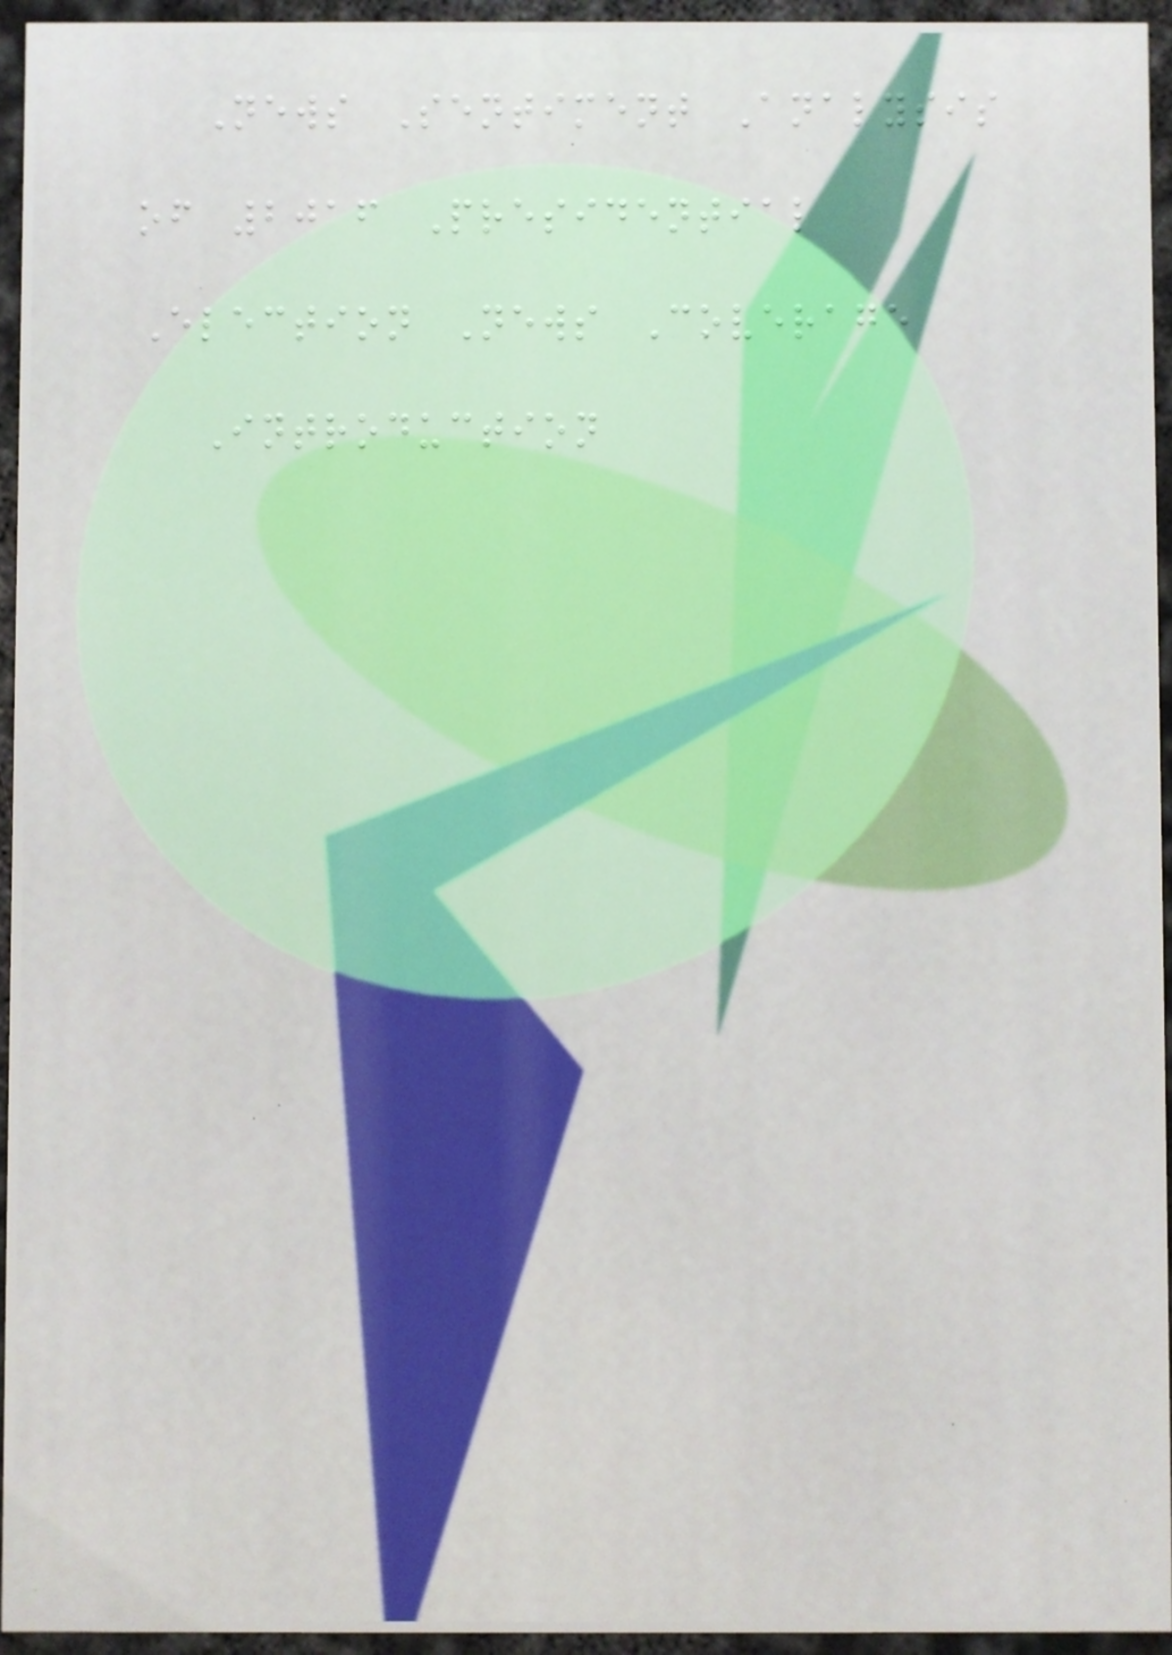News Sentiment Analysis
of 2016 Presidential
Election News Coverage
Introduction
